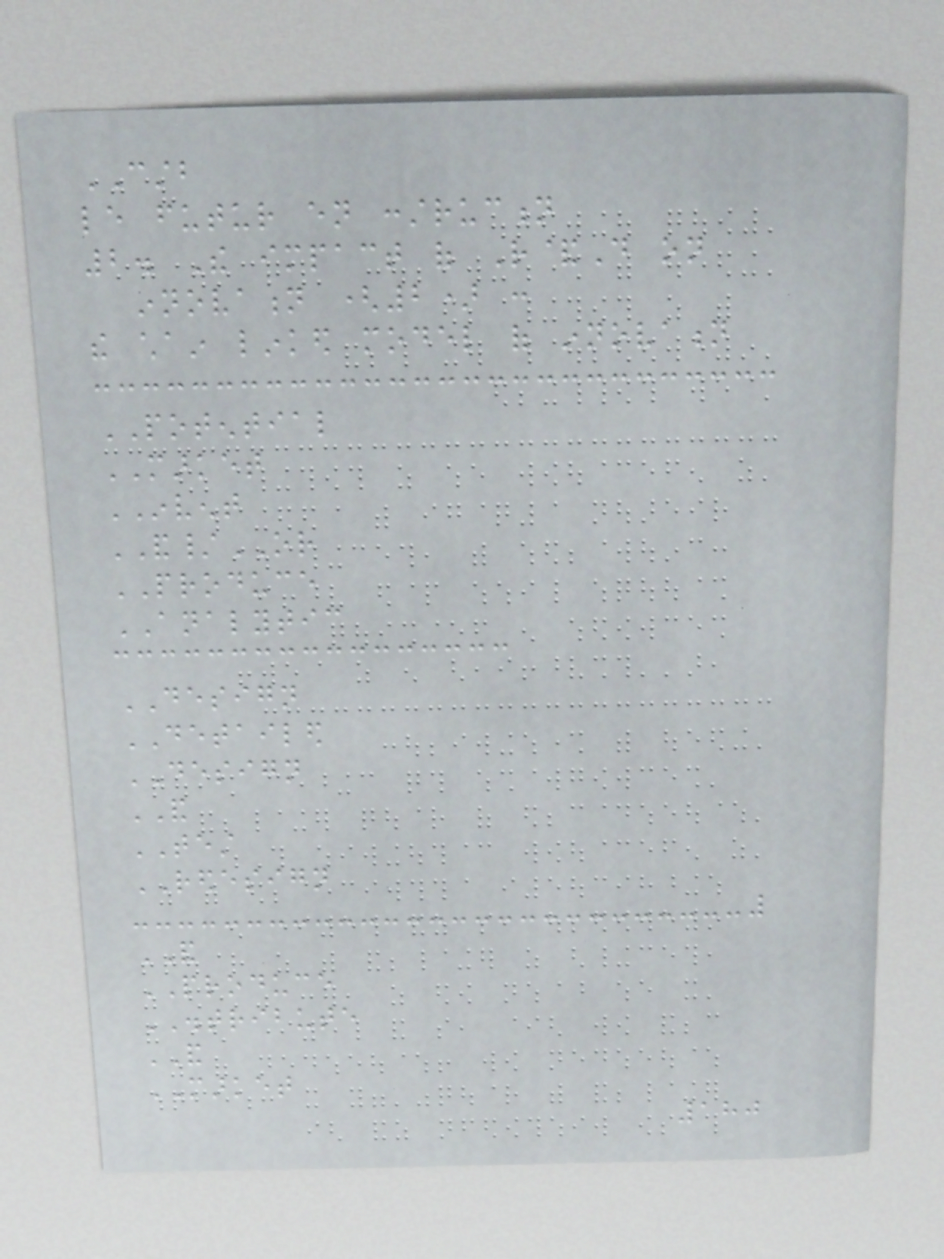CSTB
le futur en construction
2. The impact of R&D on
innovation (2) :
the chain linked model of innovation
POTENTIAL
MARKET
INVENT
AND/OR
PRODUCE
ANALYTIC
DESIGN
DETAILED
DESIGN
AND
TEST
REDESIGN
AND
PRODUCE
DISTRIBUTE
AND
MARKET
180
